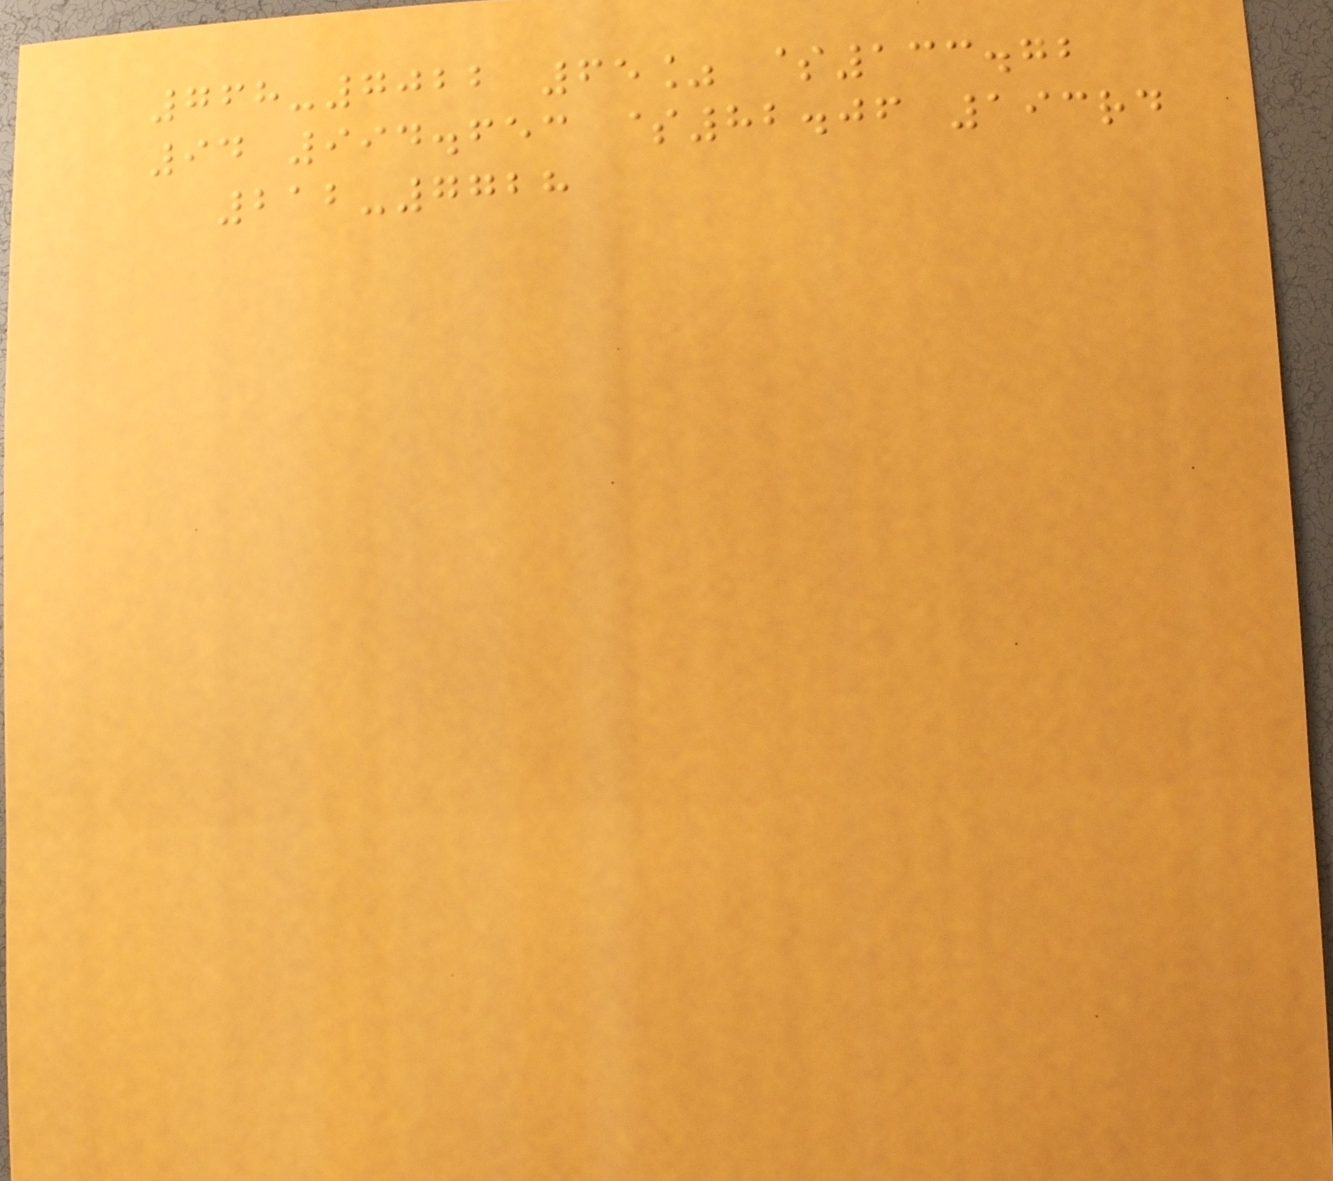768-7022 65% $133.72
94 994.653 $82.06 193rd
212-7728
